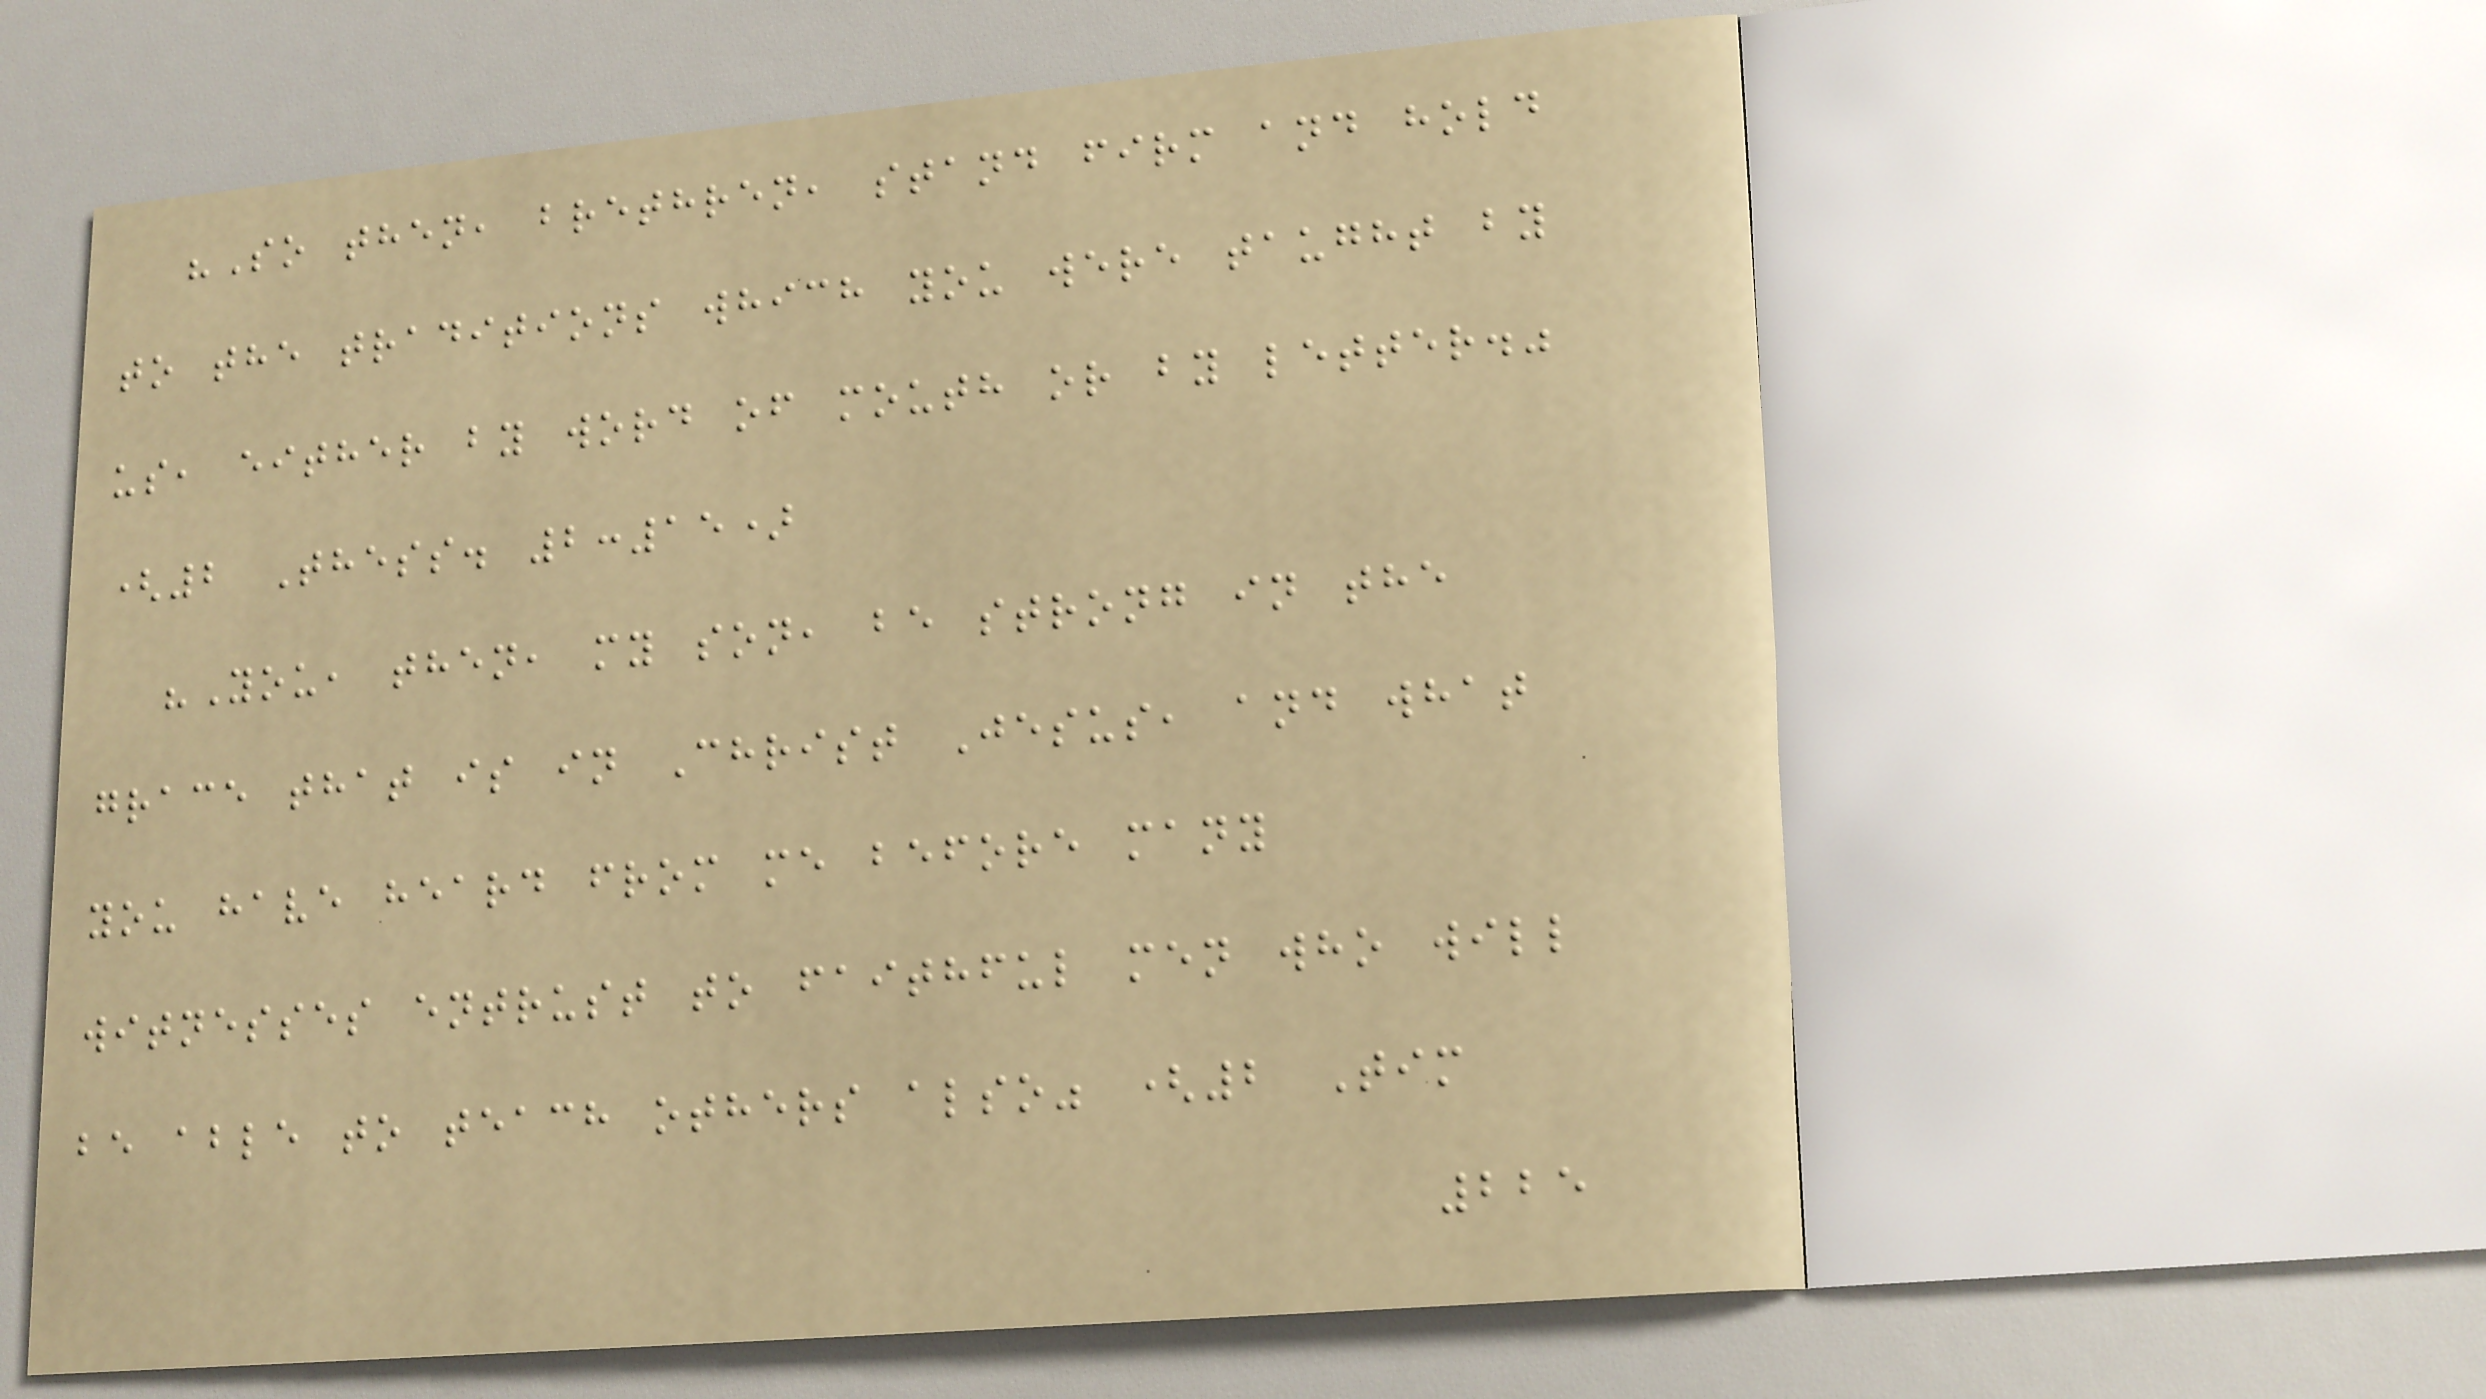"So then, brethren, stand firm and hold
to the traditions which you were taught by
us, either by word of mouth or by letter."
(2 Thess. 2:15)
"You, then, my son, be strong in the
grace that is in Christ Jesus, and what
you have heard from me before many
witnesses entrust to faithful men who will
be able to teach others also" (2 Tim
225
